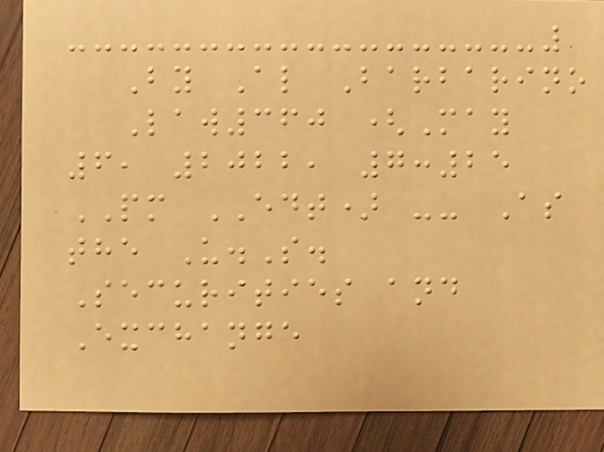By Al Barbarino
Law360 (May
6, 2022, 7:25
PM EDT) -- As
the U.S.
Securities and
Exchange
